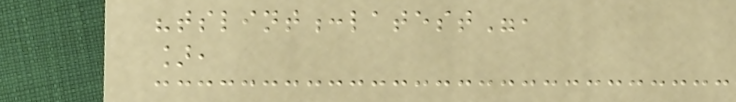"tslint:latest",
],
